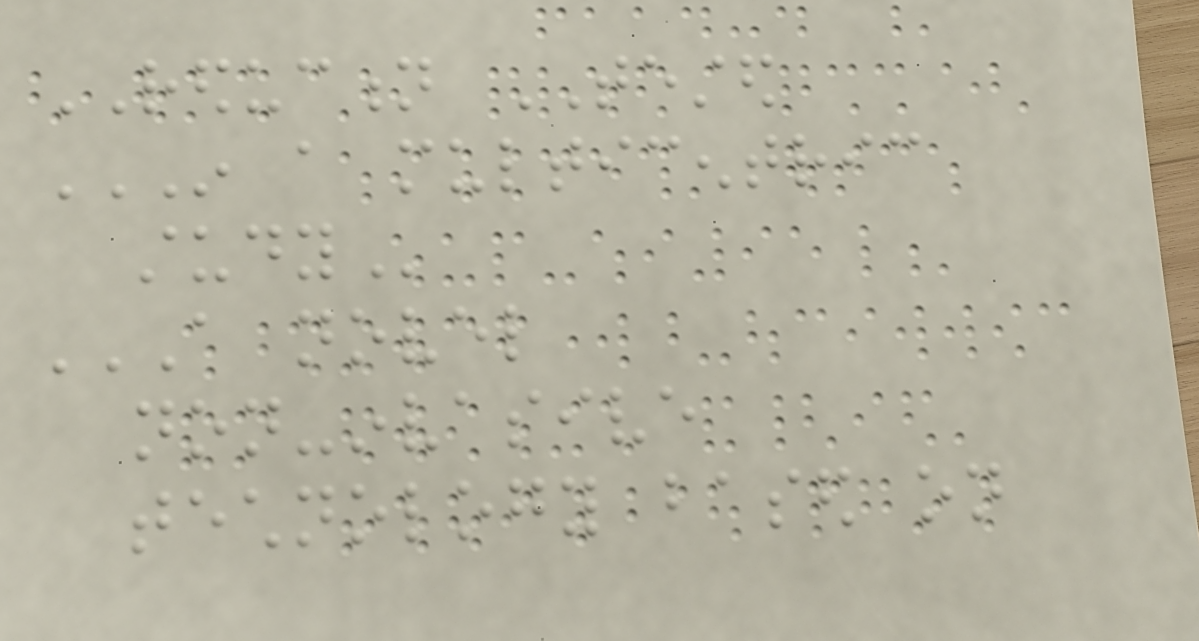REDUCTION TESTED
IN A MULTICENTRIC
STUDY
A NOVEL
NON-INVASIVE
TECHNOLOGY BASED ON
